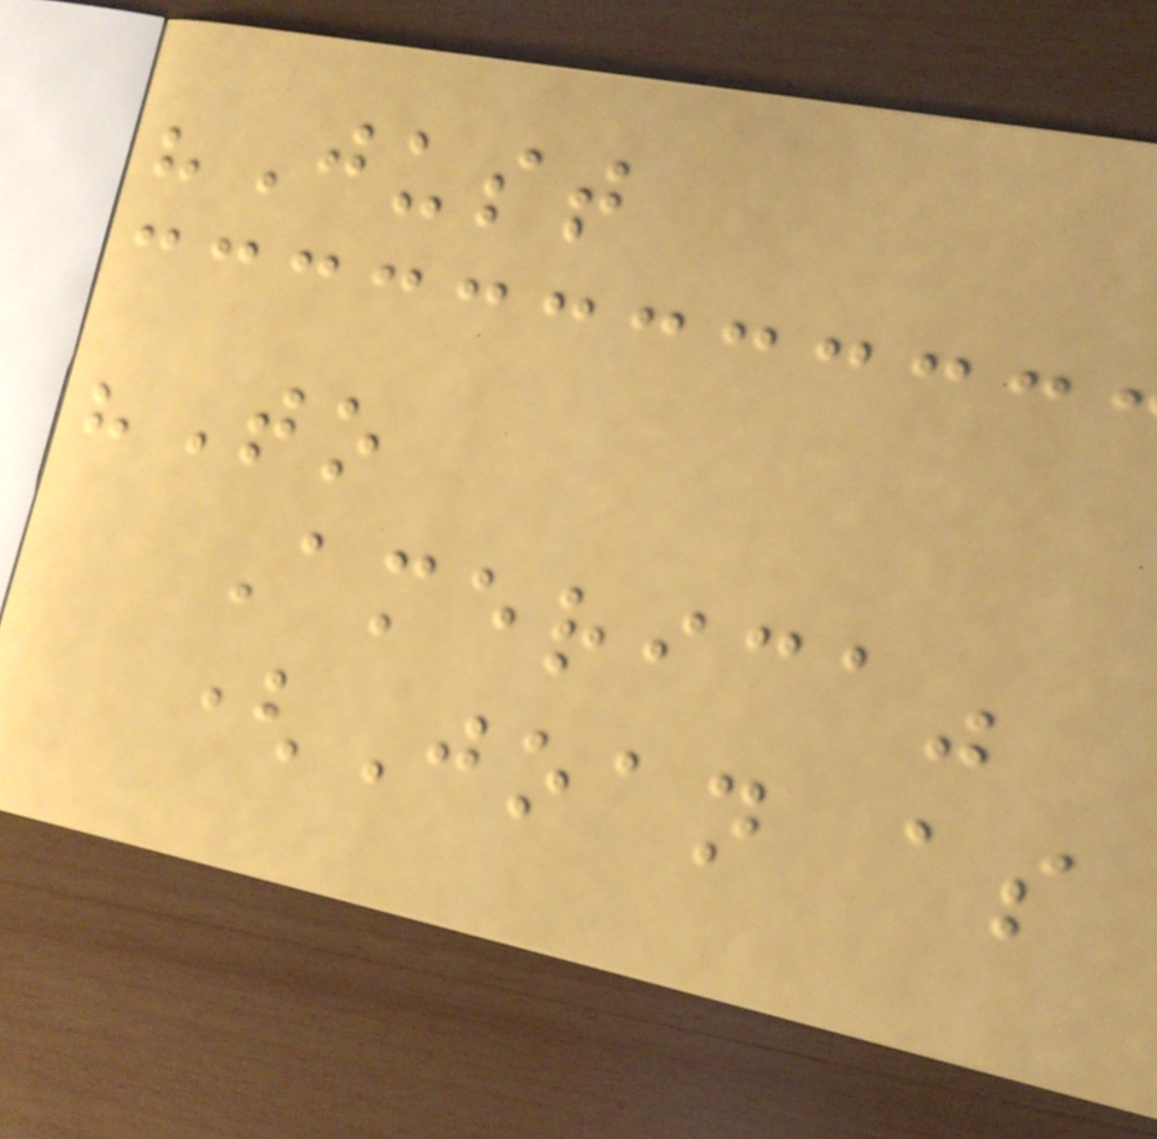"Just
"To
America"
(Joan as
